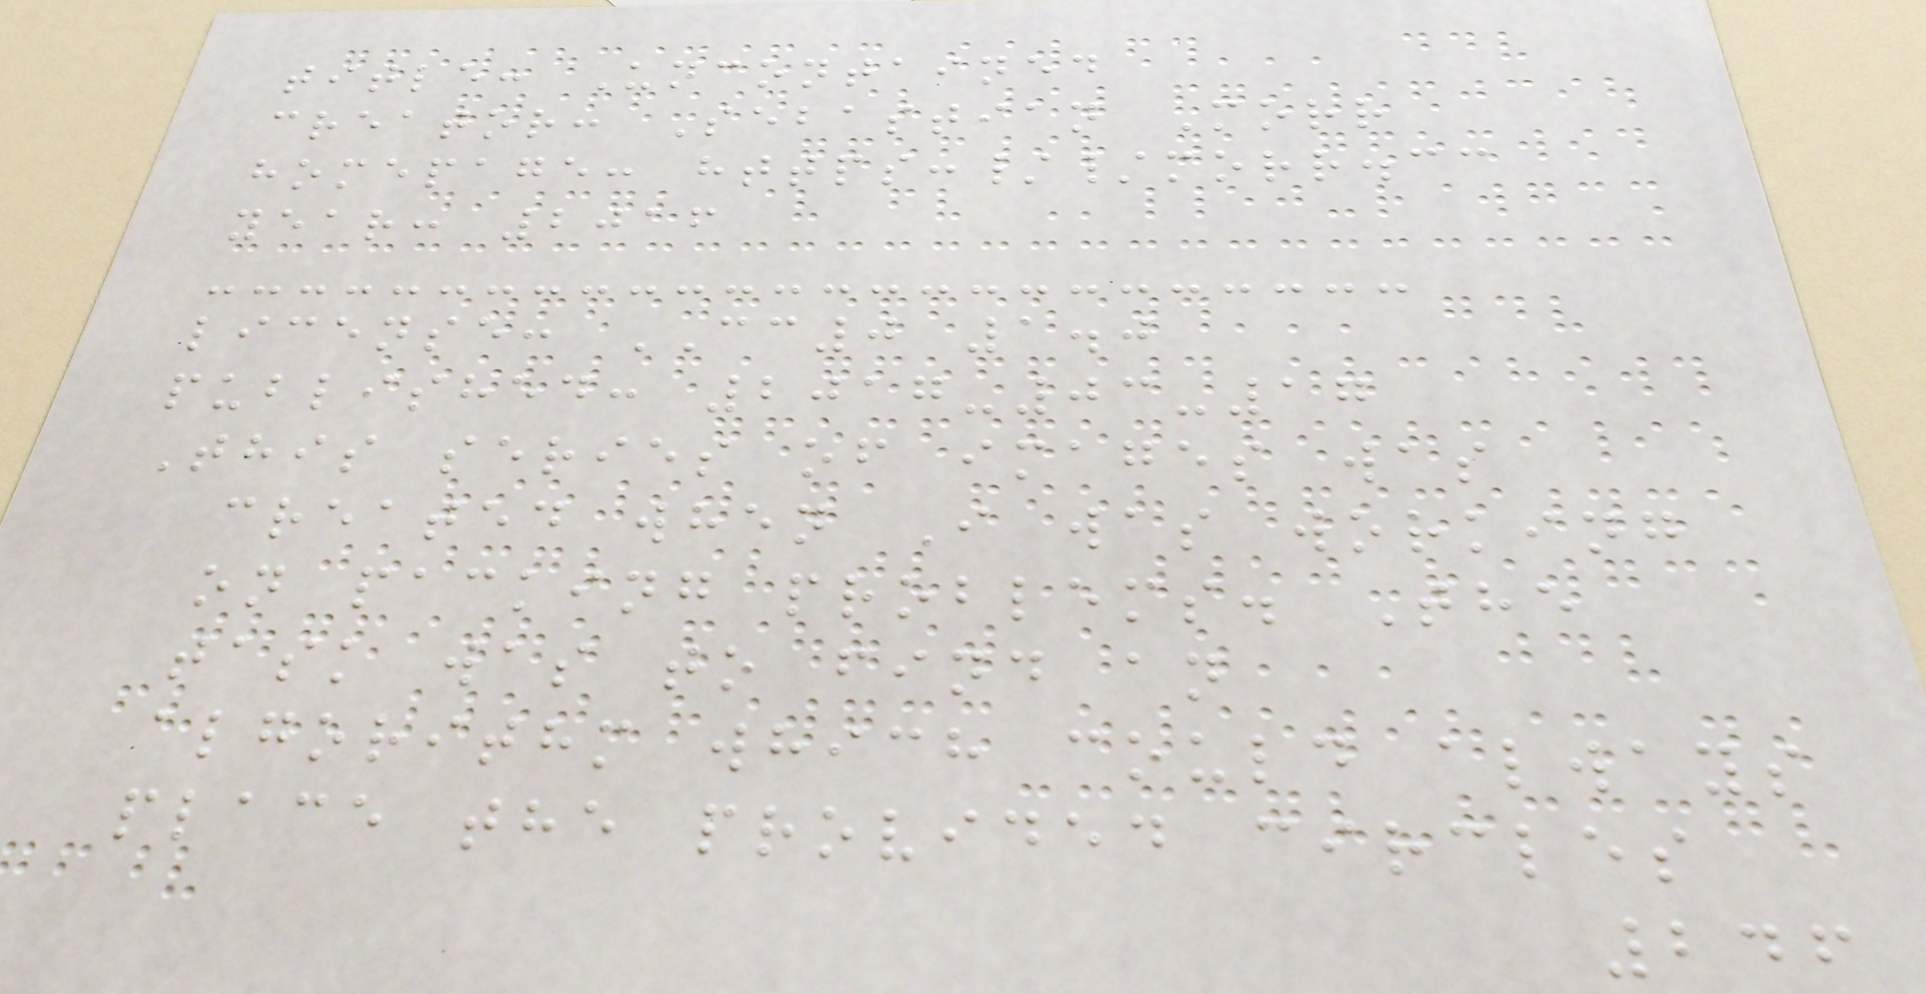title: Uncontained
creator: Sebastian Morr
homepage: https://morr.cc
year: 2016
license: CC0 1.0
published: 2017-03-17
This series of images was
created when I was working
on packing problems. The
task was to find an
algorithm which could always
place the provided circles
246
